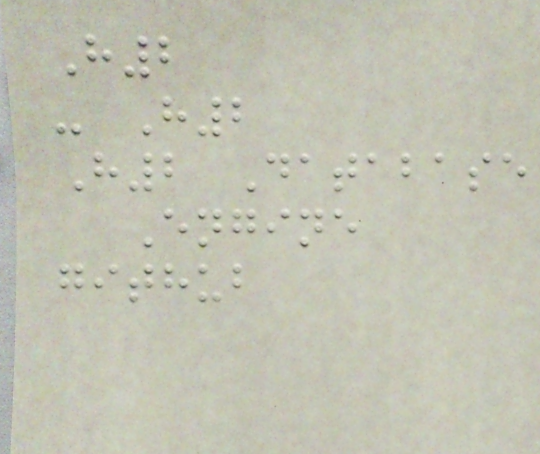H2
- H2
H2 Database
Engine
github
